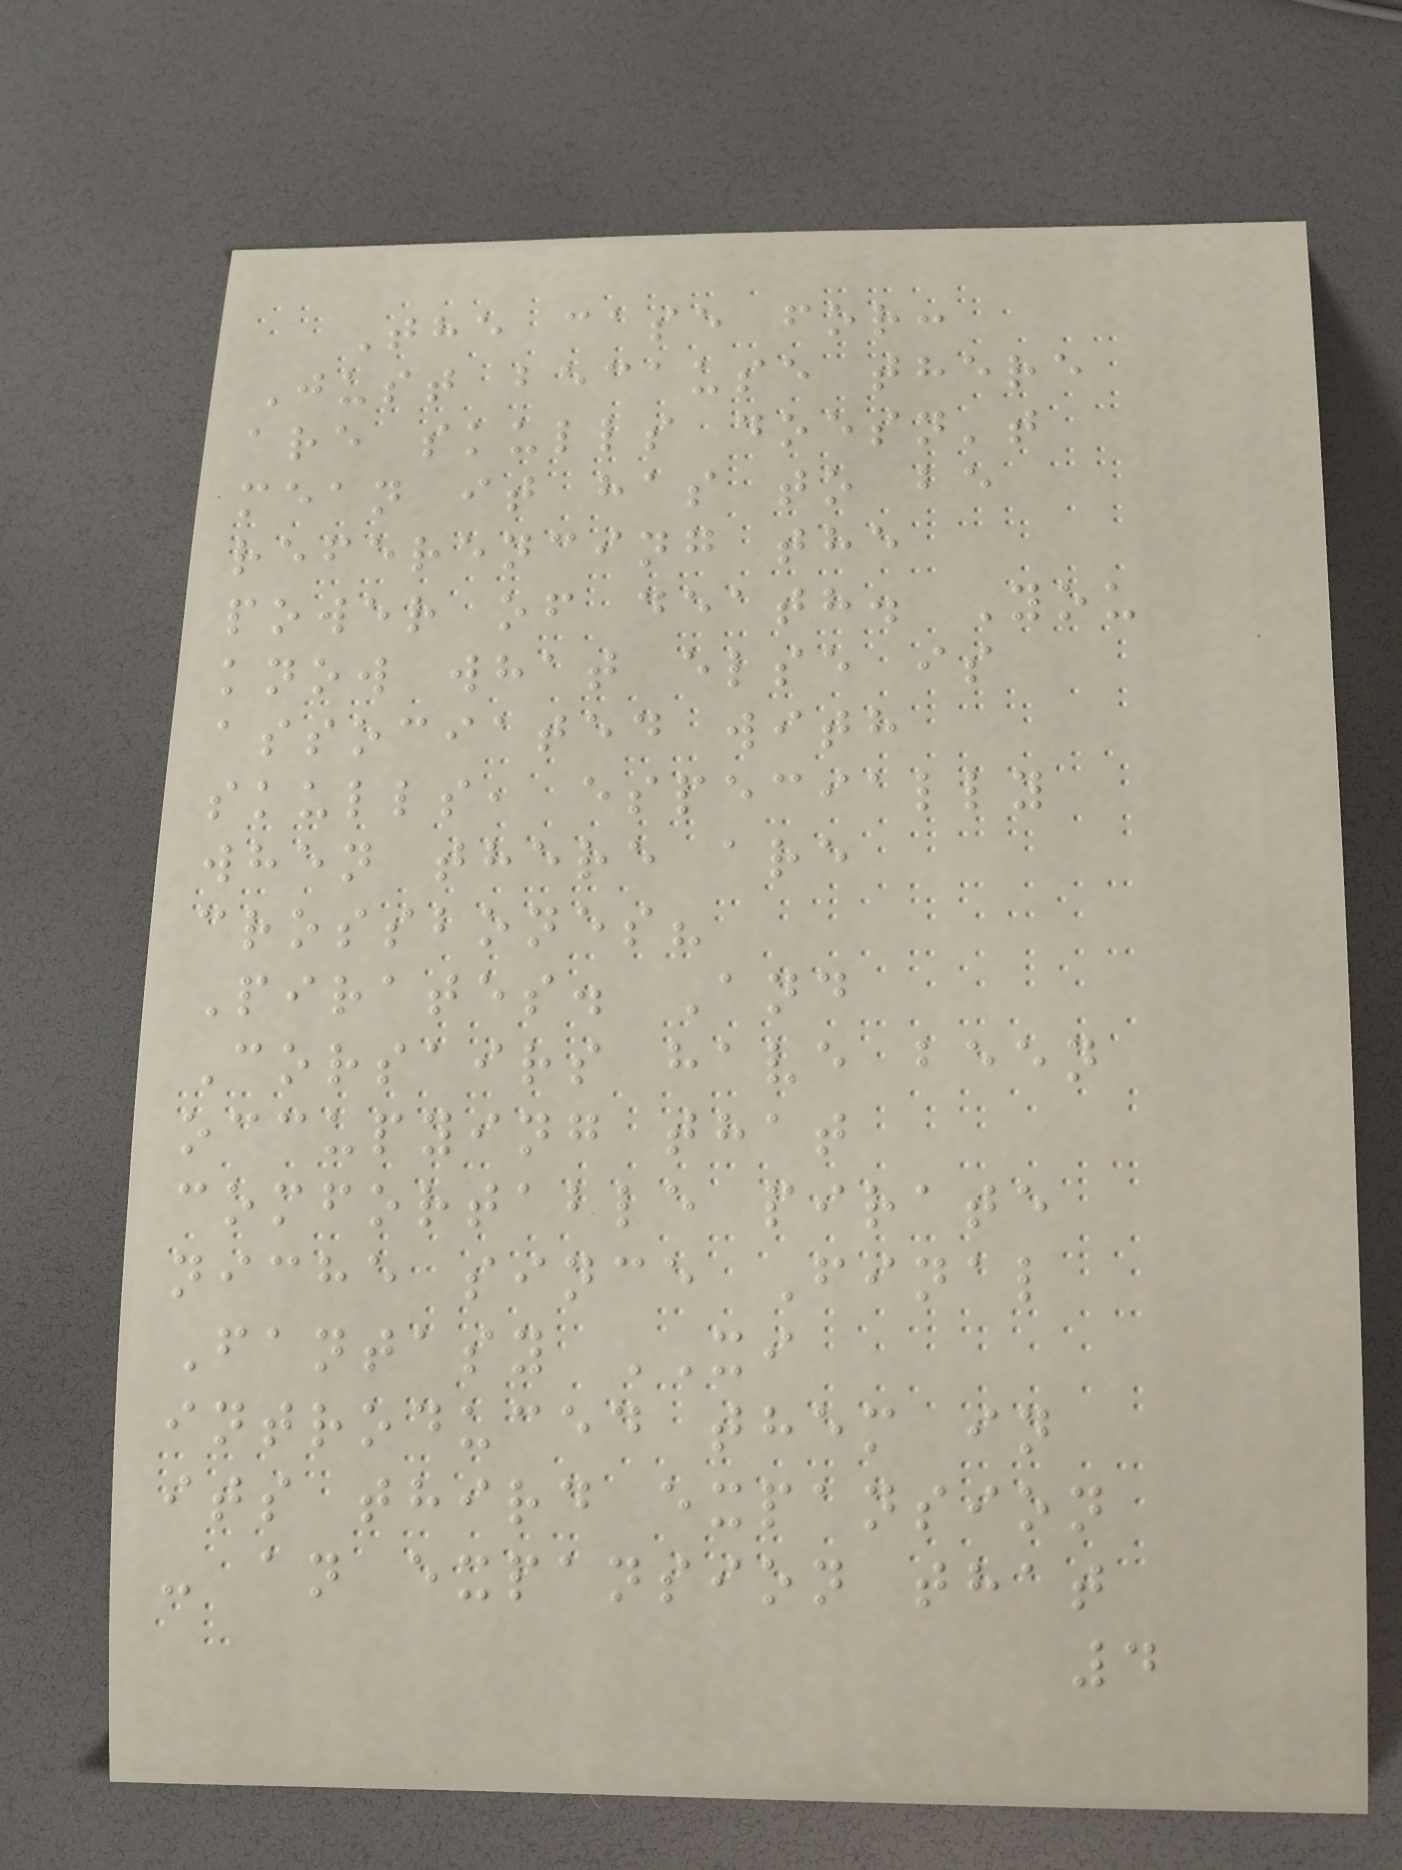The case for:
Just because there
are skulls doesn't
mean it has to be
referencing the
power of death. You
know what else is
associated with
skulls, especially
when there are
crossbones?
Pirates. And
Corsairs have been
occupying that
comfortable pirate
niche since Final
Fantasy XI
introduced them in
its third expansion
- an expansion that
4
